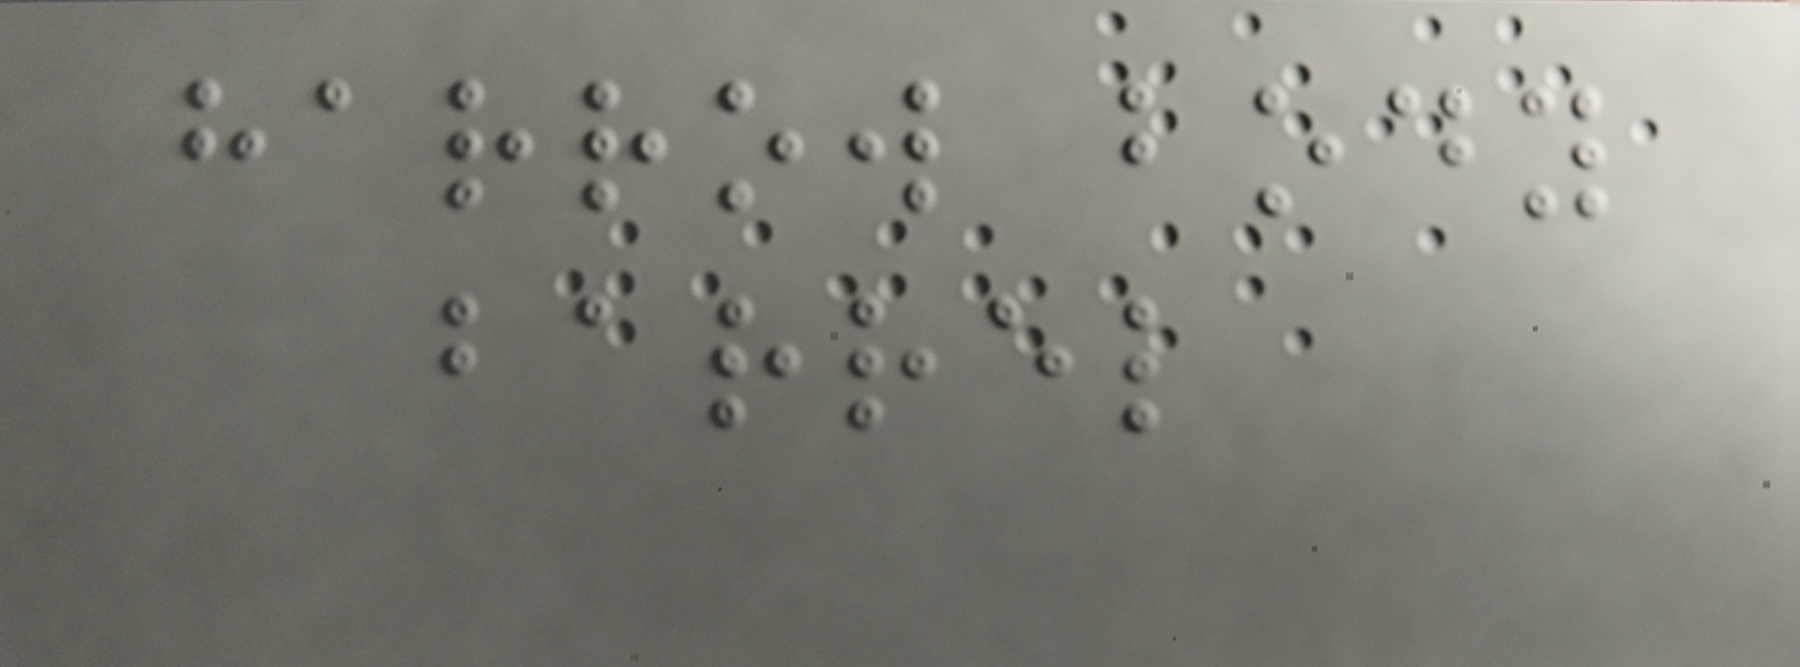harrow body
barrel
